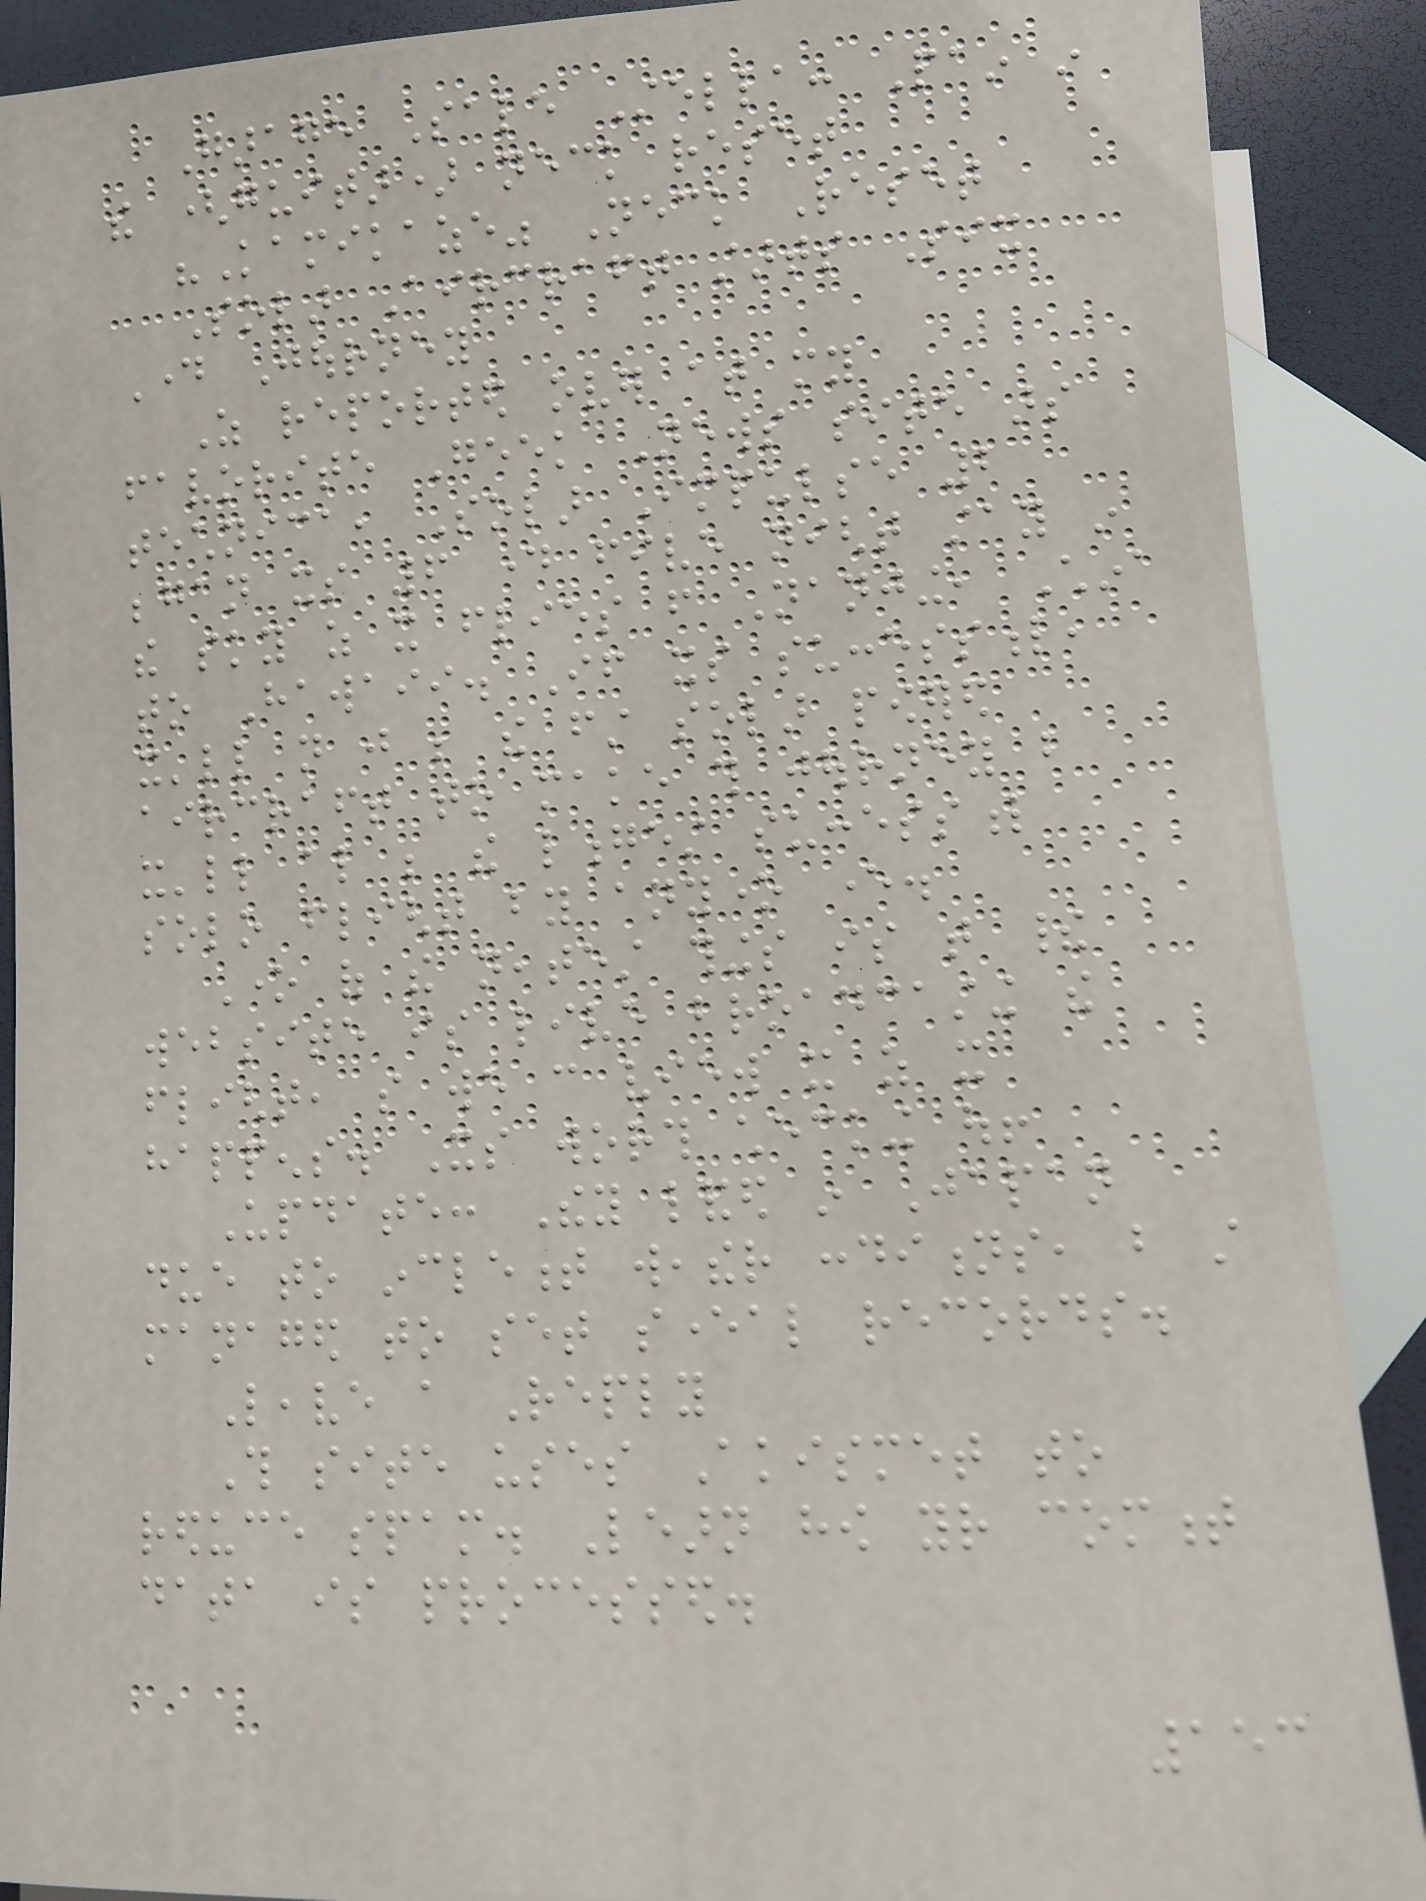Garage Sale Stella: Pain in
the (guitar) neck reset
"Kamikaze" Neck Reset
Solar Aircraft starts Six
Day Journey
As reported over at my
favorite Geek News site ars
technica, Solar Impulse 2
began its 6 day five night stay in
the sky as it flies from Nanjing, China
to Hawaii. If its successful,
it'll not just be the first solar powered
aircraft to make this journey but
it'll also be the longest successful
solo flight by anyone ever.
One of the neatest things is that their
website is live broadcasting the
flight, so we can view it as it
happens. Its worth checking out!
Update: They landed in Japan
due to inclement weather conditions, but still
managed to set several records.
Leave a Reply
This site uses Akismet to
reduce spam. Learn how your comment
data is processed.
153
